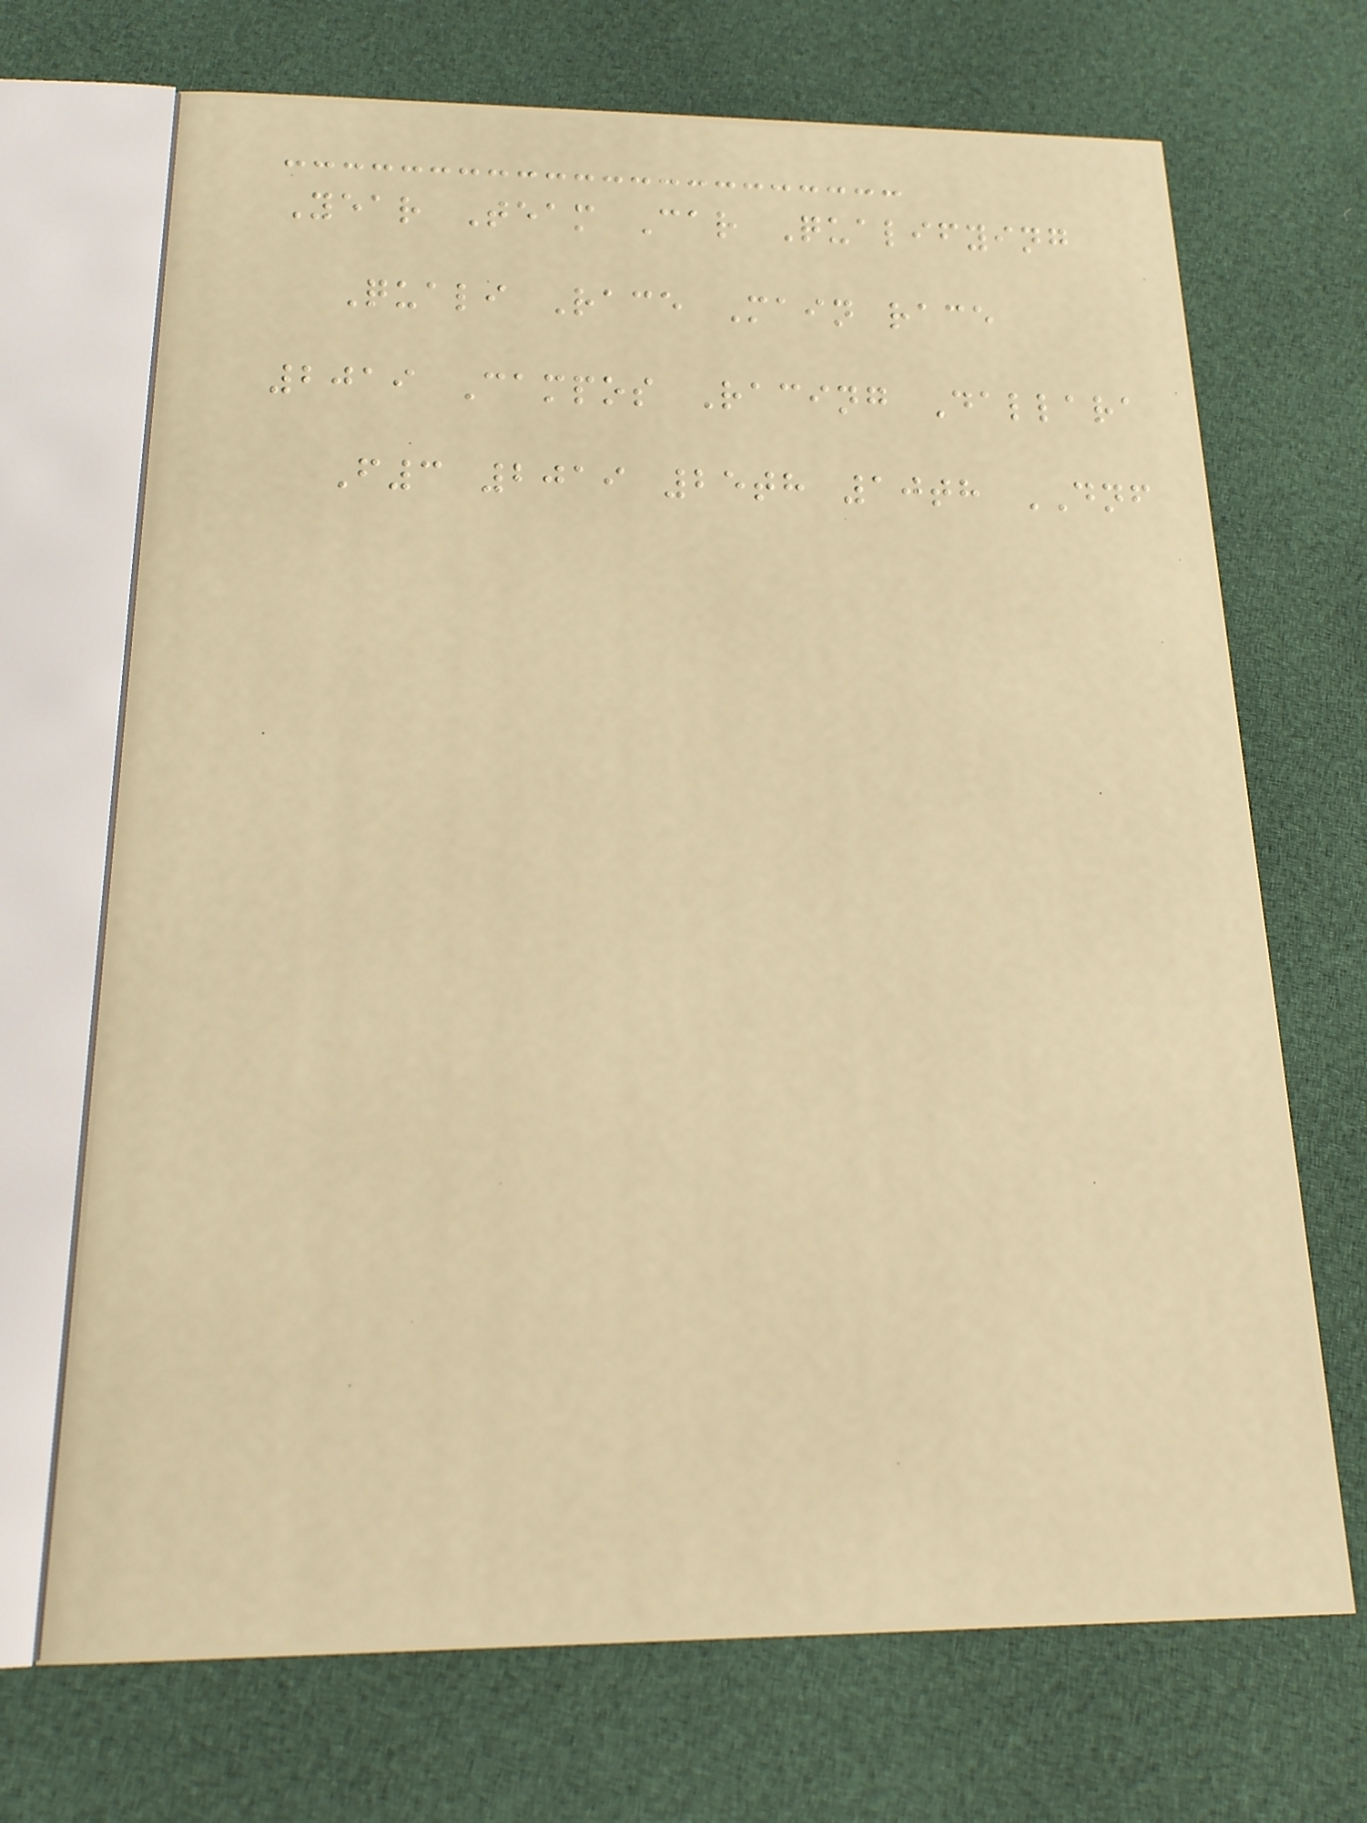Year Team Car Qualifying
Quali Race Main race
2019 Campos Racing Dallara
F3 2019 25th 10th DNF
